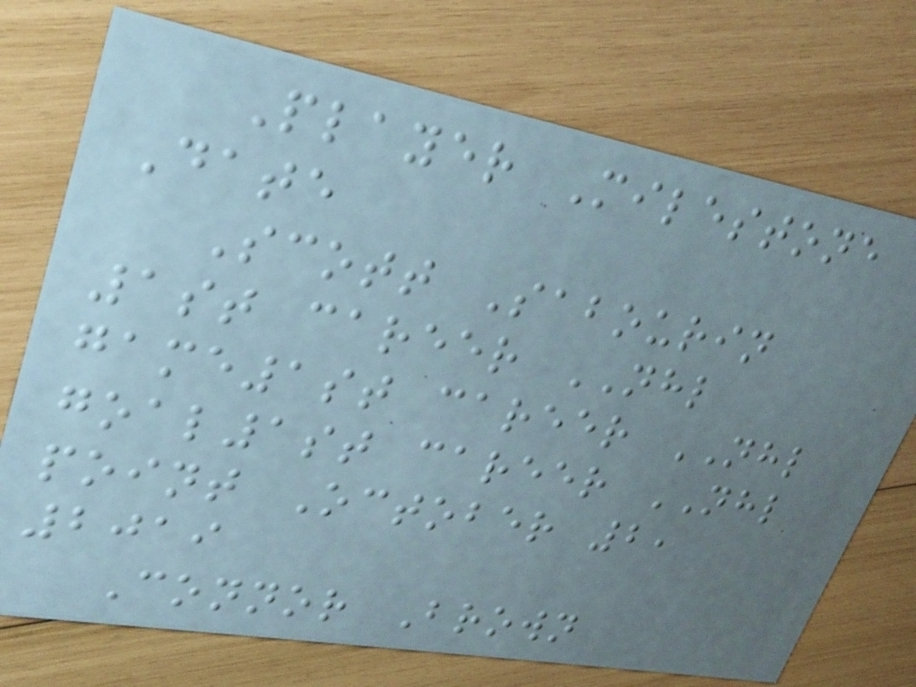Player Milestone
Date
Scott Sabourin
1st career NHL
game1st career NHL
goal1st career NHL
point October 2,
2019
Connor Brown
